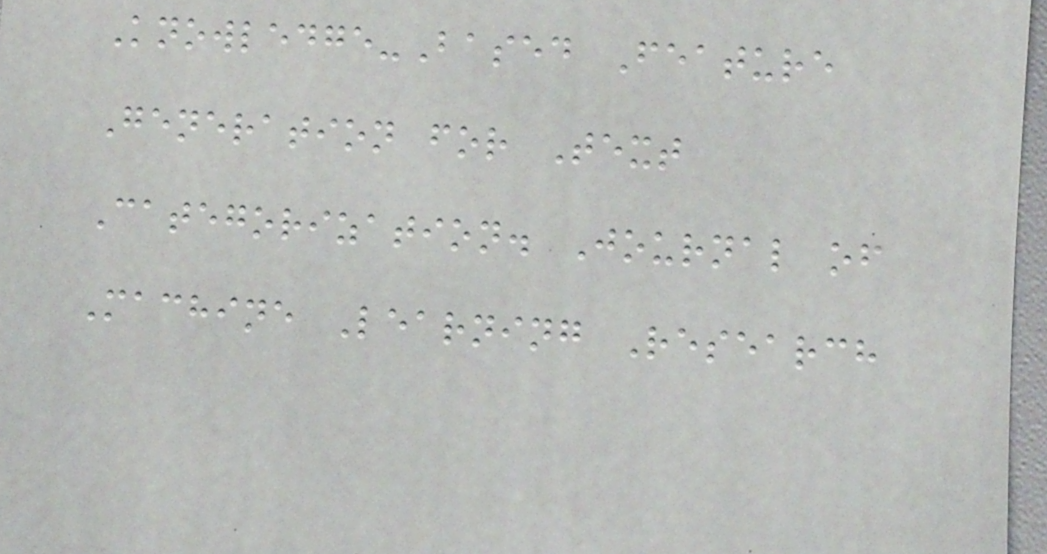Knowledge-Based Feature
Generation for Text
Categorization. Journal of
Machine Learning Research
